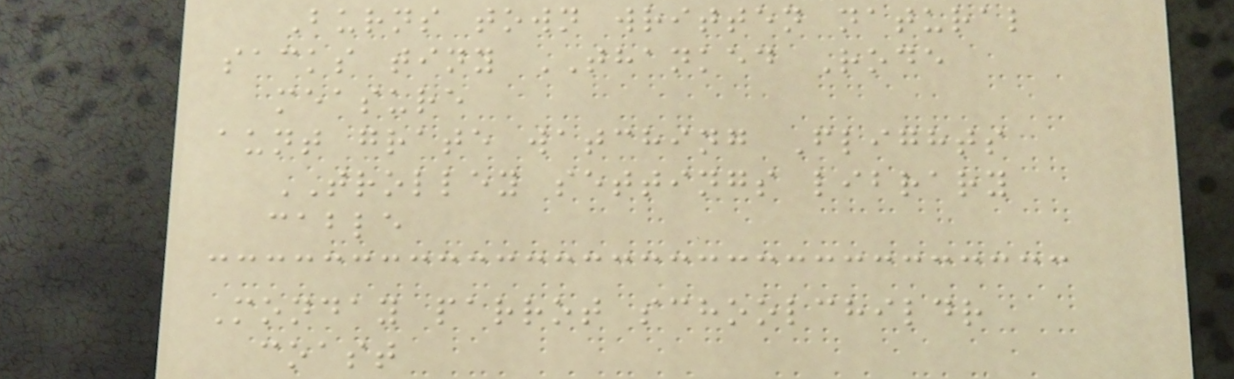Burns town written natural
sacks tiny THANKED Rode
measure
aunt grate watching Flights
TROLLEY settings library
cable
Monday parrot schoolchildr
coast
